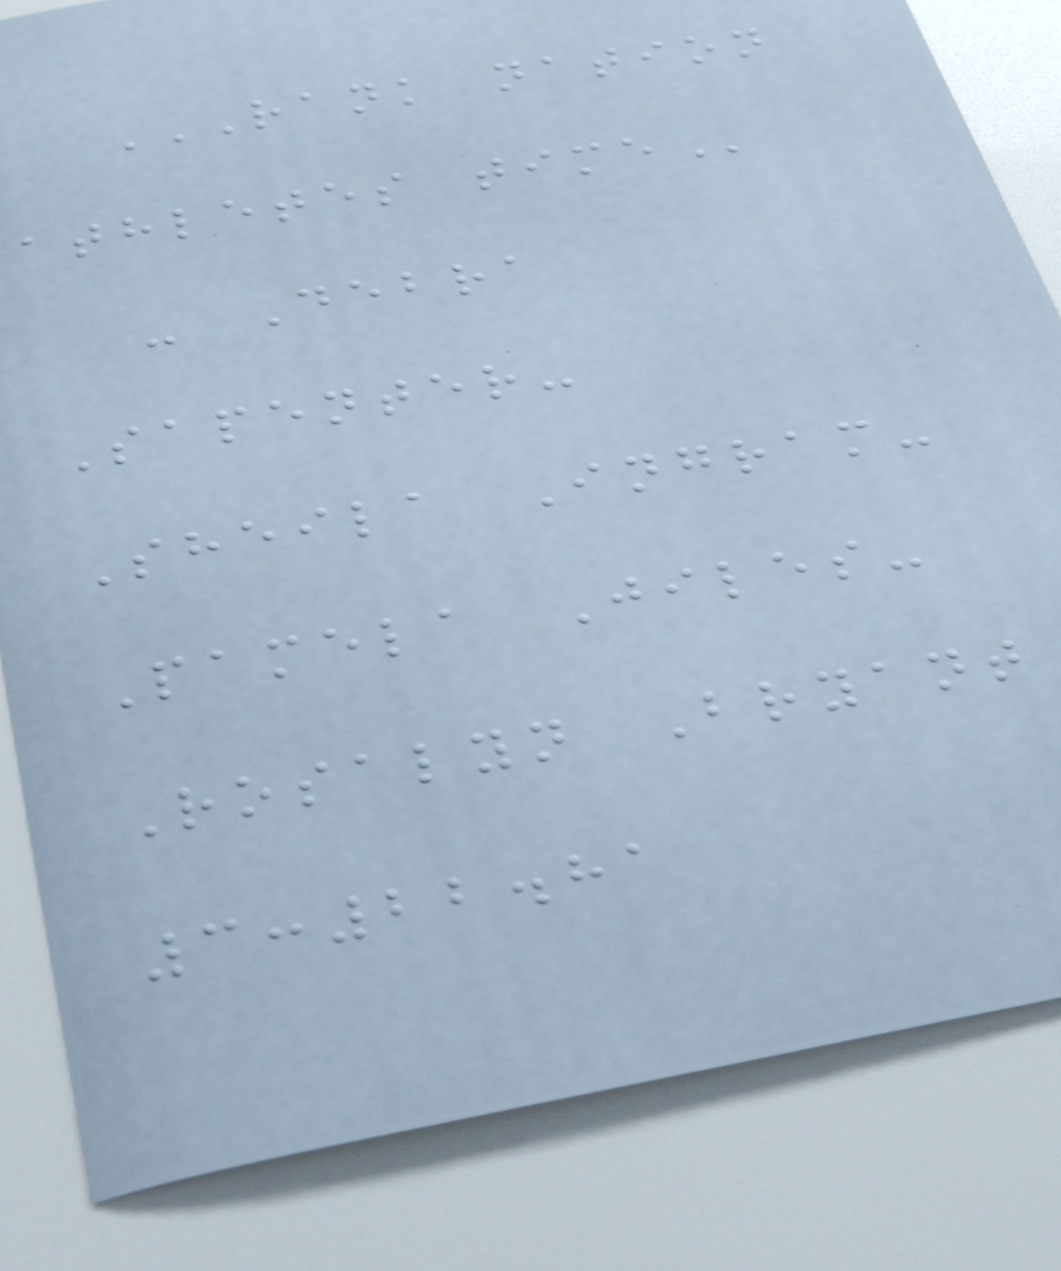RANK NATION
ATHLETES TIME
- Debra
Sapenter-
Sheila Ingram-
Pamela Jiles-
Rosalyn Bryant
3:22.81
